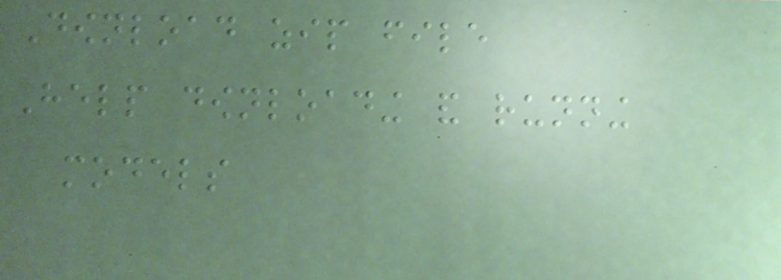Download zip file
Help downloading and running
models
